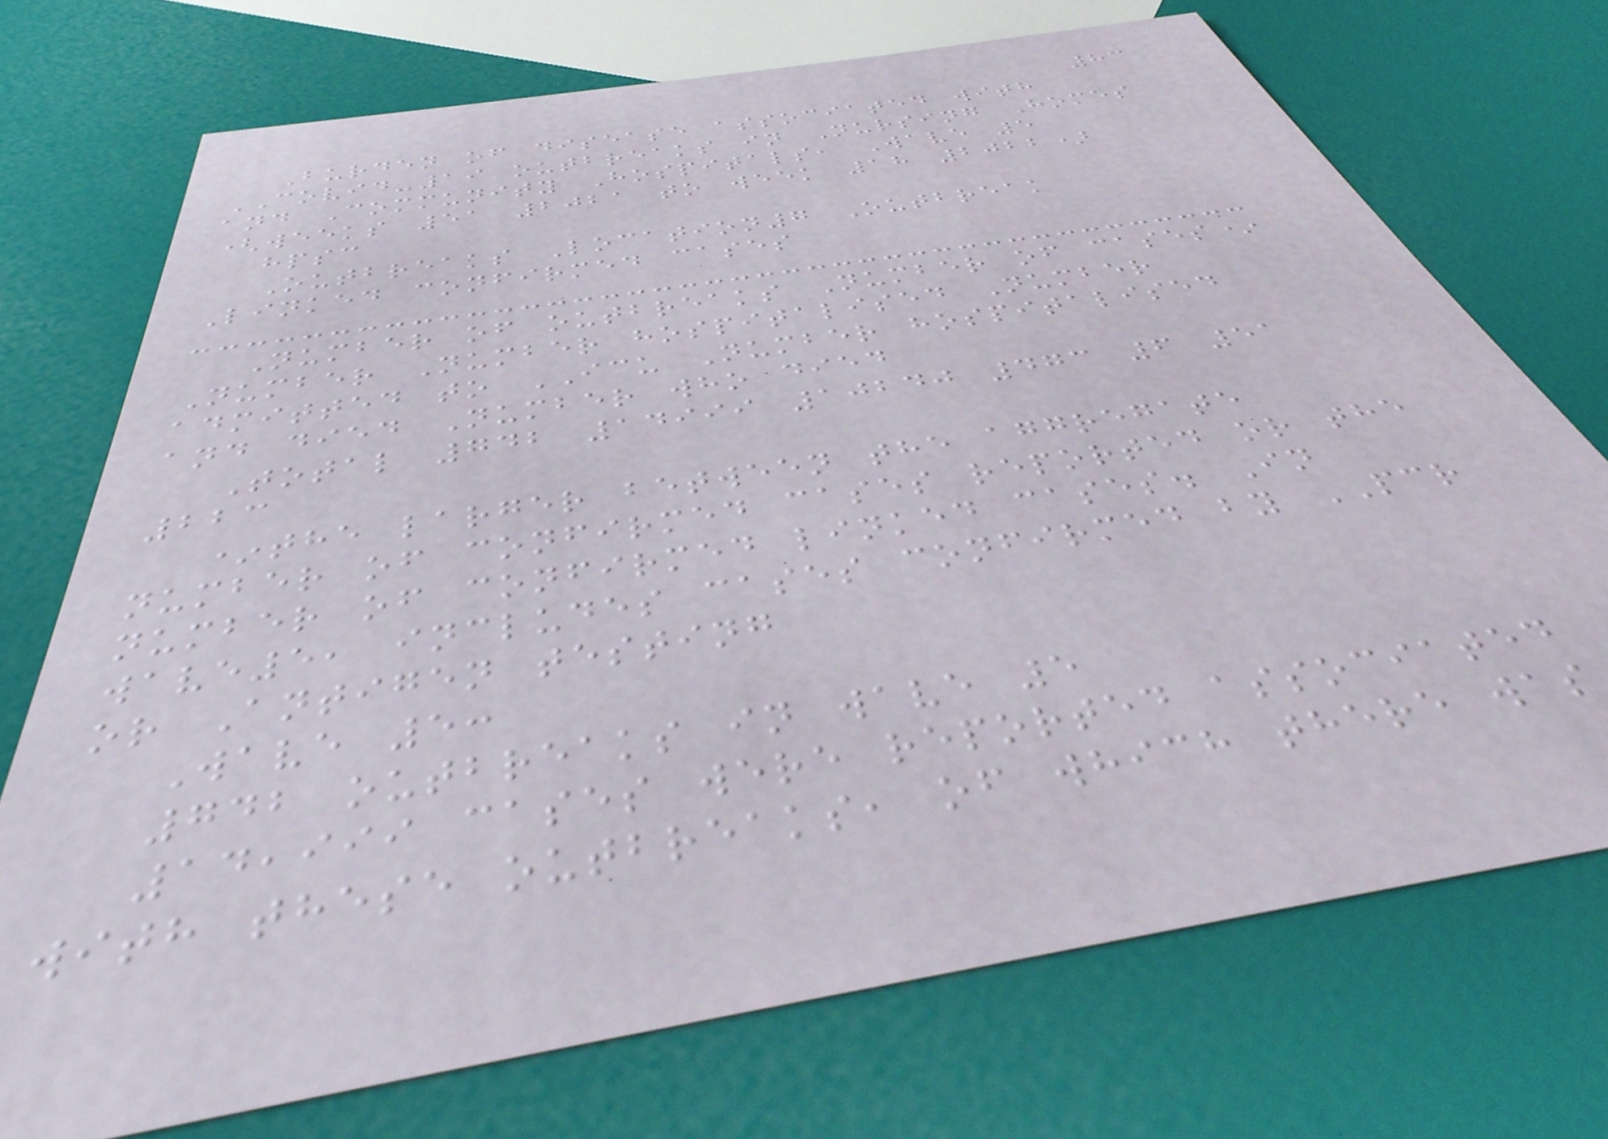83
Burden of disease associated with
COVID-19 outbreaks in Nursing Homes
and Community Hospitals, Wave 5
(weeks 51 2021 to week 18 2022)
hpsc
Outbreaks Location7 Outbreak
Linked confirmed cases
Number of outbreaks Number of cases*
Number Number hospitalised Number
admitted to ICU Number hospitalised
and died Number who died
Total 742 14999 10240 473 6 51
223
*the larger between the aggregate
number of confirmed cases reported or the
number of confirmed linked cases. In
wave5, includes cases confirmed by PCR
or Antigen testing
Wave 5:
742 outbreaks in wave 5
14,999 cases were reported associated
with these outbreaks, of which there was
